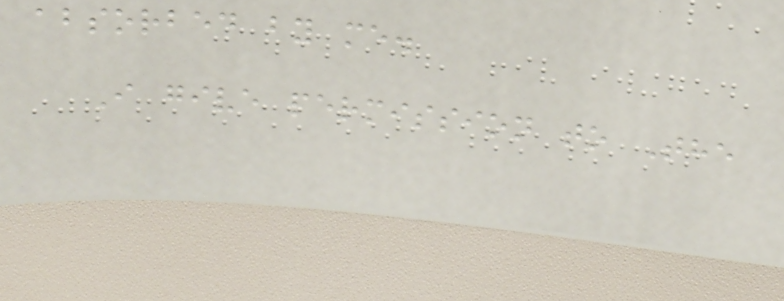absorbed by me.
I give permission to The
